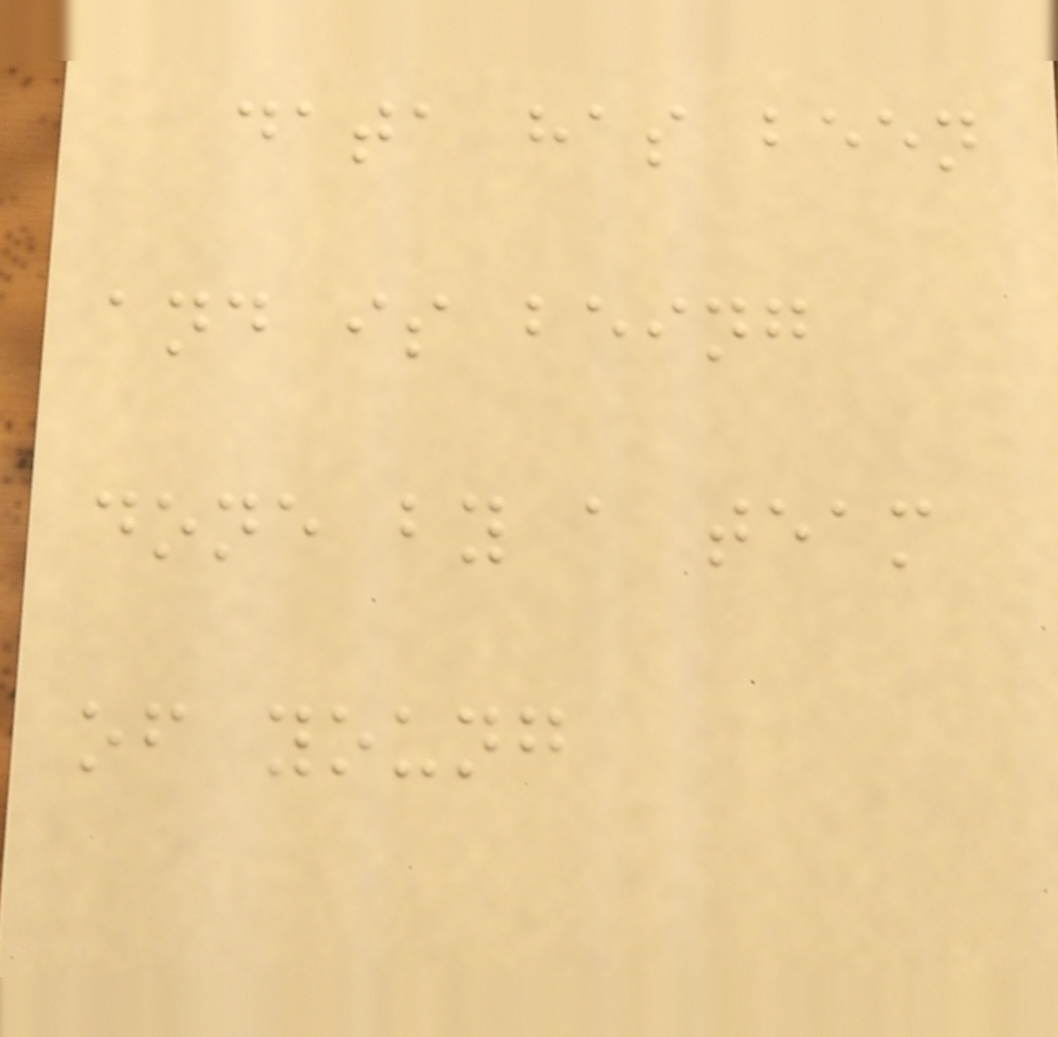data has been
and is being
done by a team
of young
